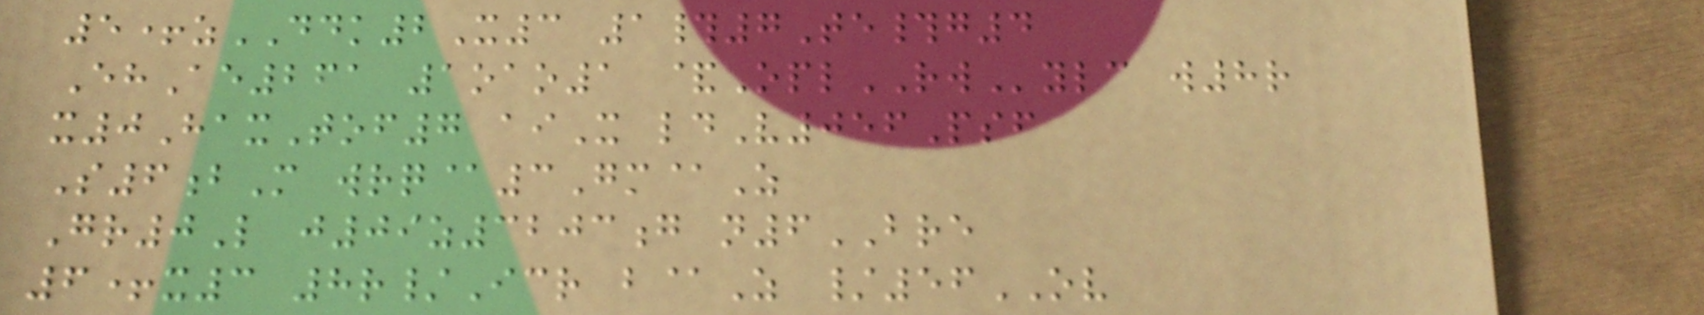5+zDDK2X3 1#7Te#g4
EhAe261 1oao1 &OplRWylc w8r
x0HaxTof7 aiX ldV056Psf
S6bM wrq@3Gm@Z
Gr0L j09z3203g n6BRE
6+x3 8r/Icr b@Z /56OV
